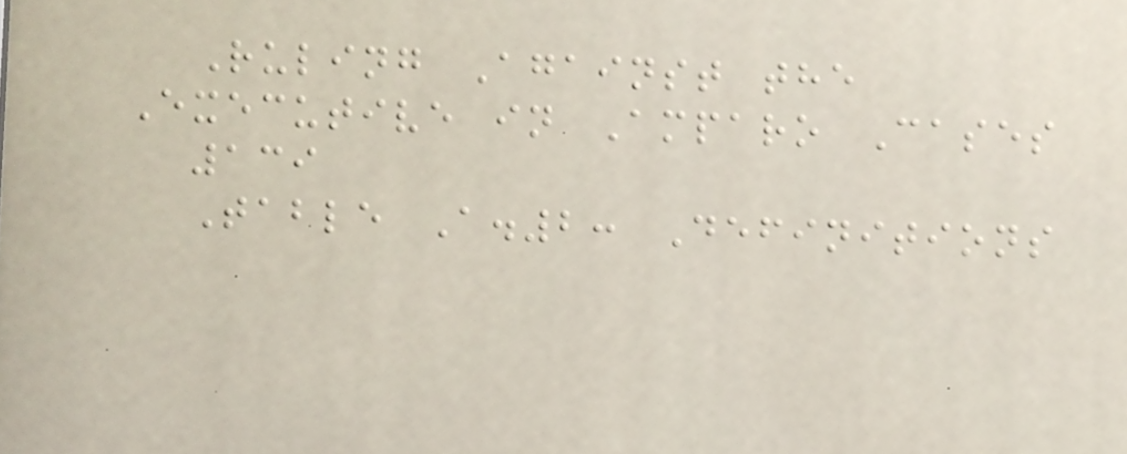Ruling Against the
Executive in Amparo Cases
139
Table A.2: Definitions
